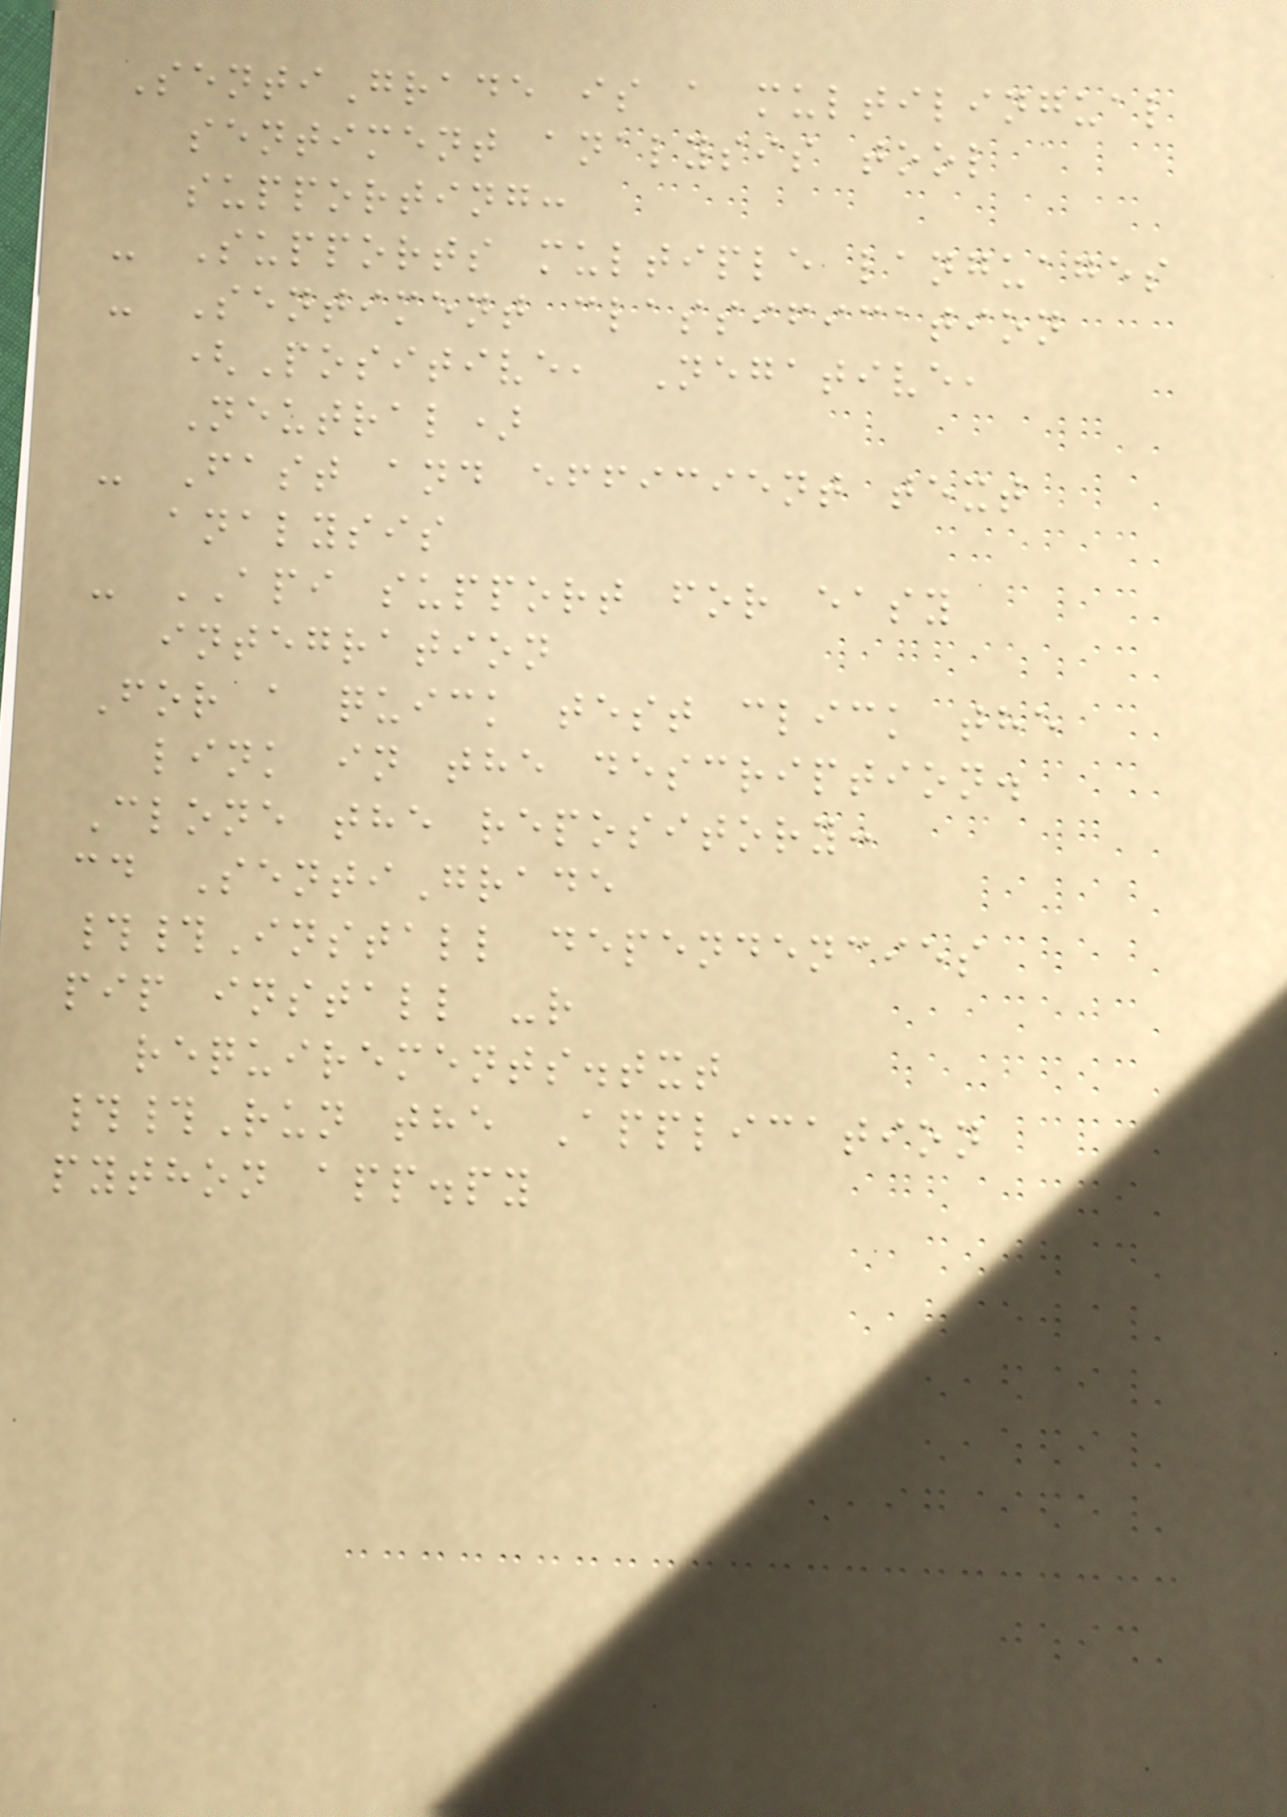SentiGrade is a multilingual
sentiment analysis tool
supporting:
- Supports multiple languages
- Sentiment classification
(Positive, Negative,
Neutral)
- Fast and efficient text
analysis
- API support for easy
integration
For a quick test click the
link in the description.
Clone the repository:
cd SentiGrade
##Install dependencies
pip install -r
requirements.txt
##Run the Application
python app.py
